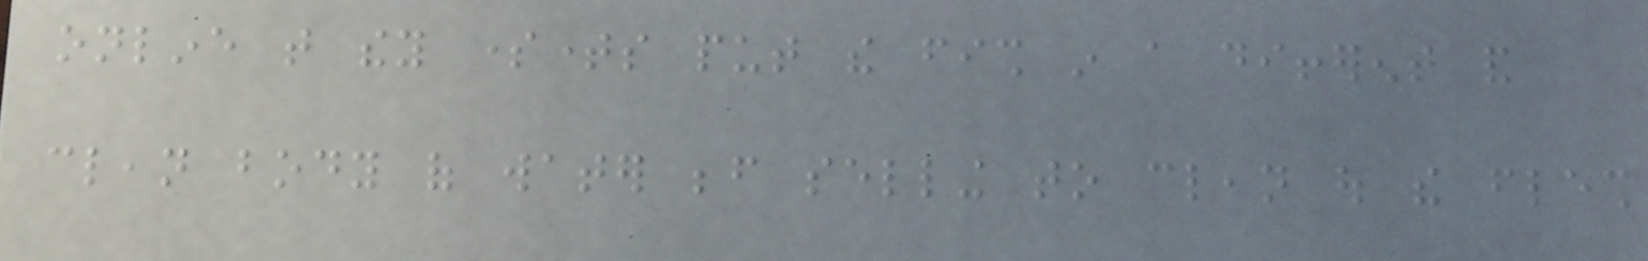online that they sometimes put the fish in a different and
clean body of water before selling to clean out the flesh
